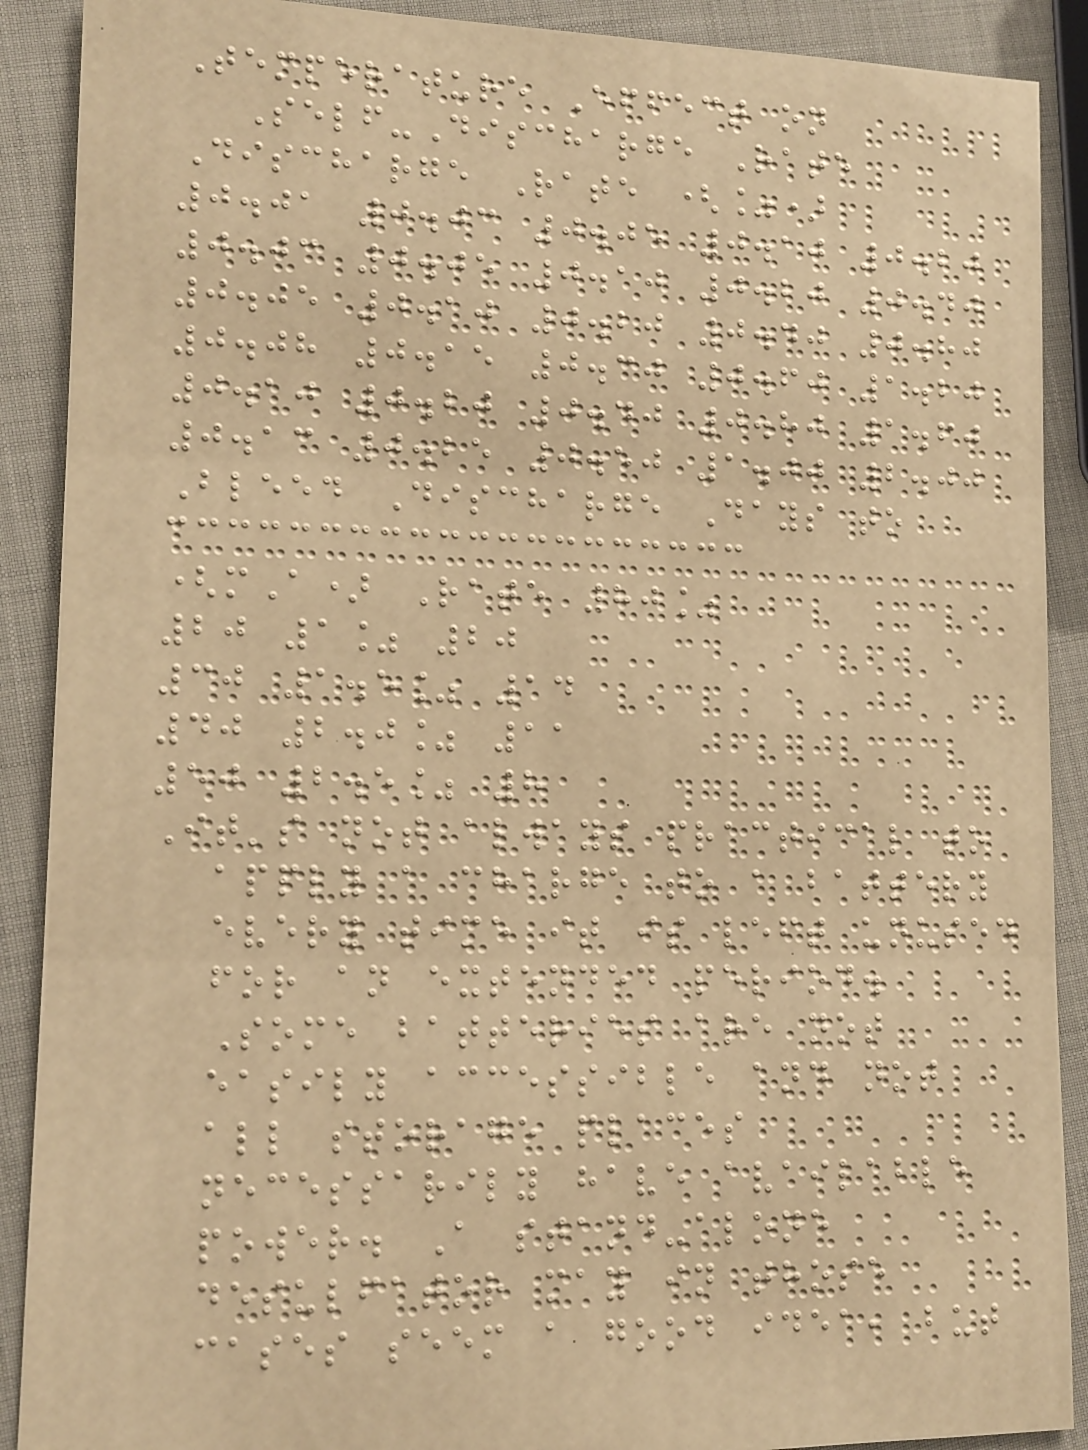Temperature Effect on
Self-Discharge Rate
Discharge Rate (%)
0.01 0.03 0.05 0.10 0.20
0.03 0.05 0.10 0.20 0.40
0.05 0.10 0.20 0.40 0.80
0.08 0.15 0.30 0.60 1.20
0.10 0.20 0.40 0.80 1.60
0.13 0.25 0.50 1.00 2.00
Bleed Discharge Days to
(mA) Rate 80%
20 1% 20
30 1.5% 14
40 2.0% 11
50 2.5% 8
It's not always practical to
apply a charge to a battery
every time it is left unused
for an extended period.
Some batteries are not
easily accessible and not
all storage places
necessarily have available
power. A stand-alone
desulfator may in those
cases seem a good idea, but
